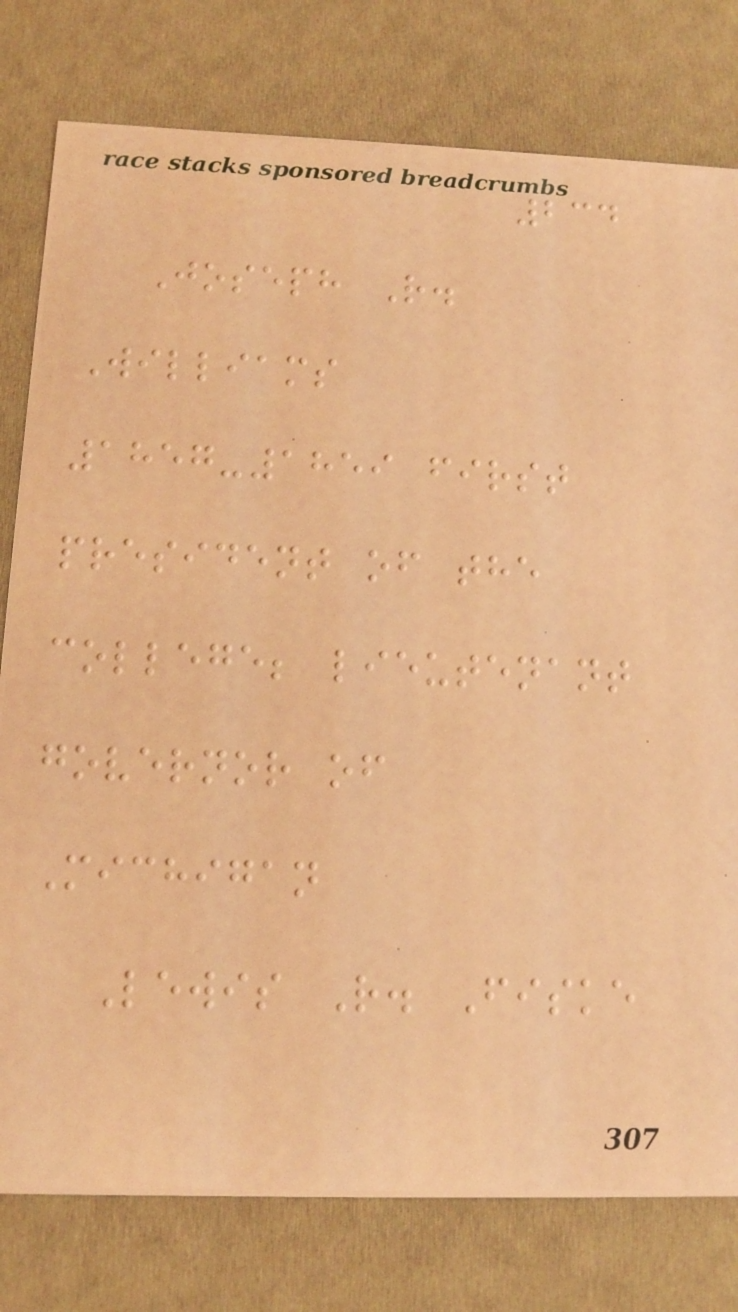234
Joseph R.
Williams
1857-1859 first
president of the
college; lieutenant
governor of
Michigan
Lewis R. Fiske
